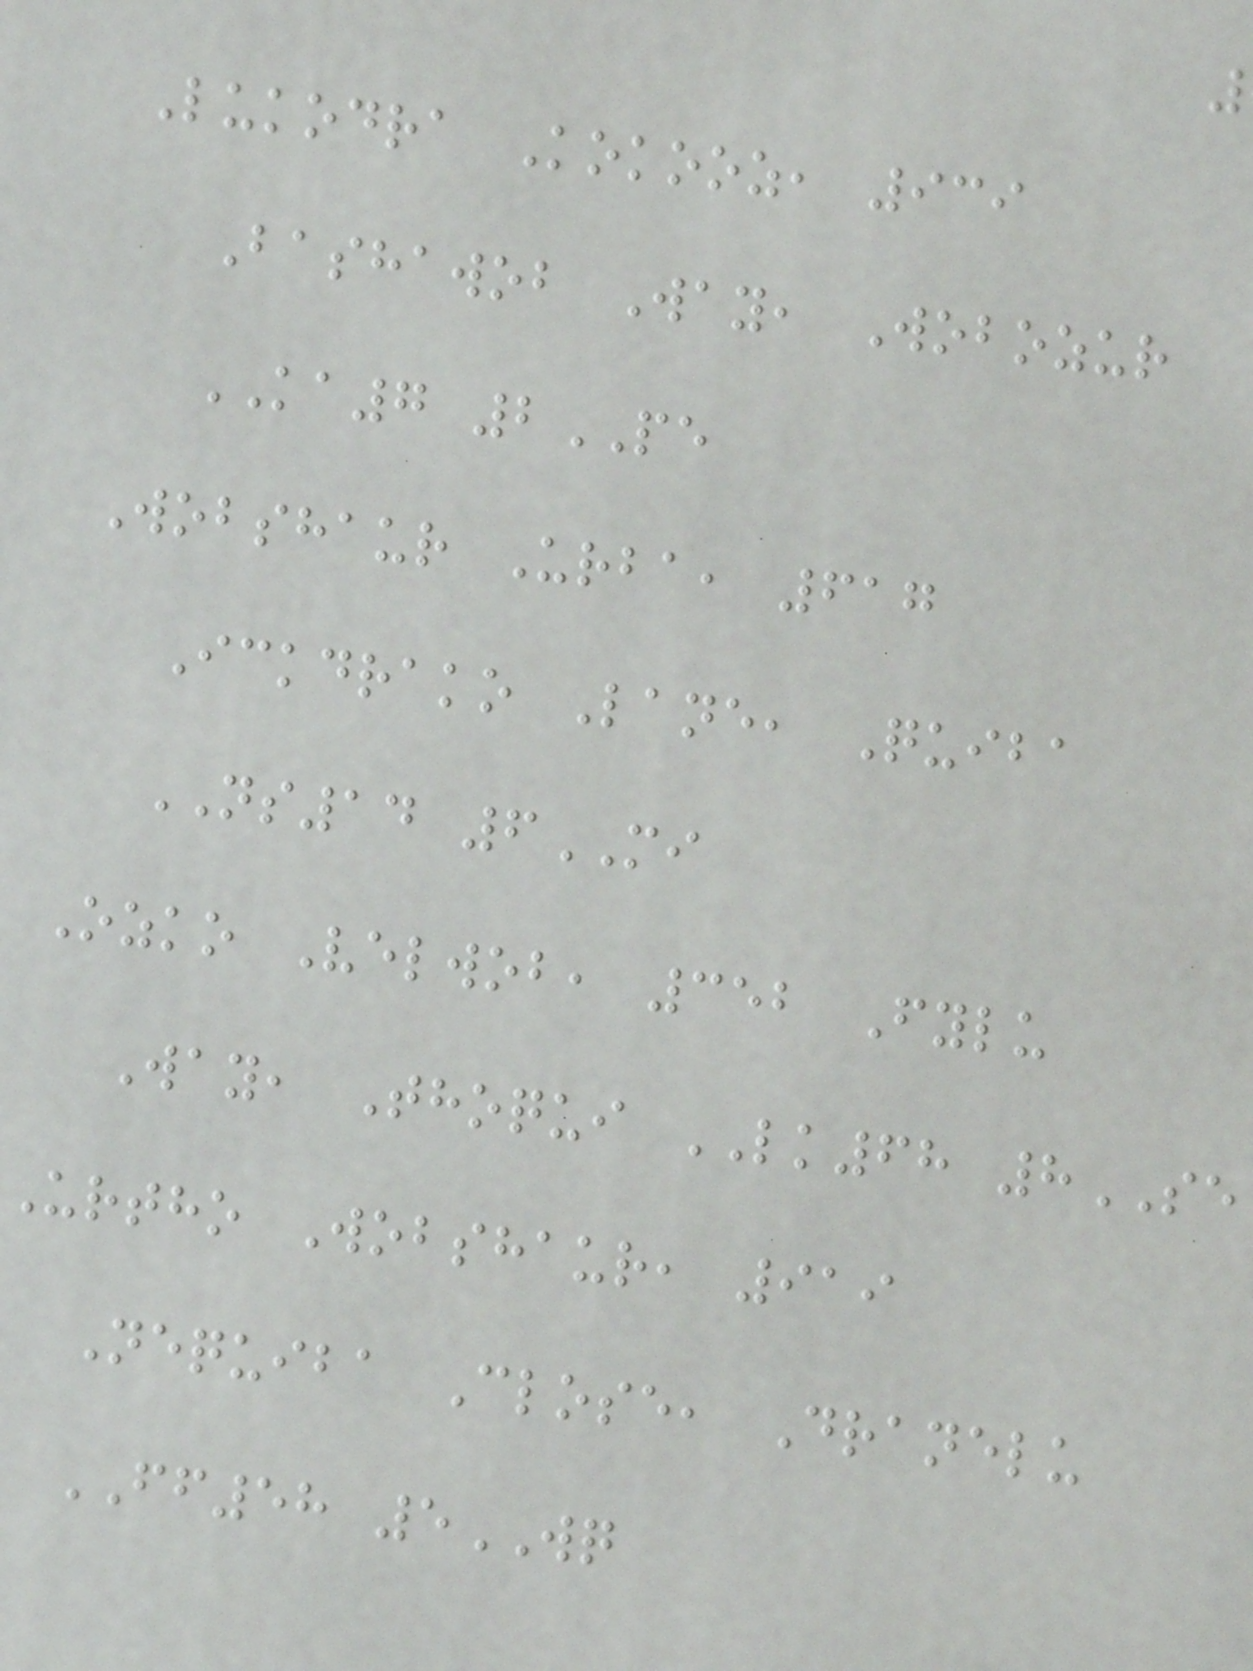Lukodra Kokooz, 939
Bashawob Way, Wobozur
KA7 2PE
Wobshaur Urba, 617
Ickdrako Lane, Quiba
NS14 6MI
Ozko Velwob, 352 Fylu
Way, Thoqui LK68 8SE
Urtho Wobshaur, 919
Nequiba Close, Dranelu
FF58 5WQ
